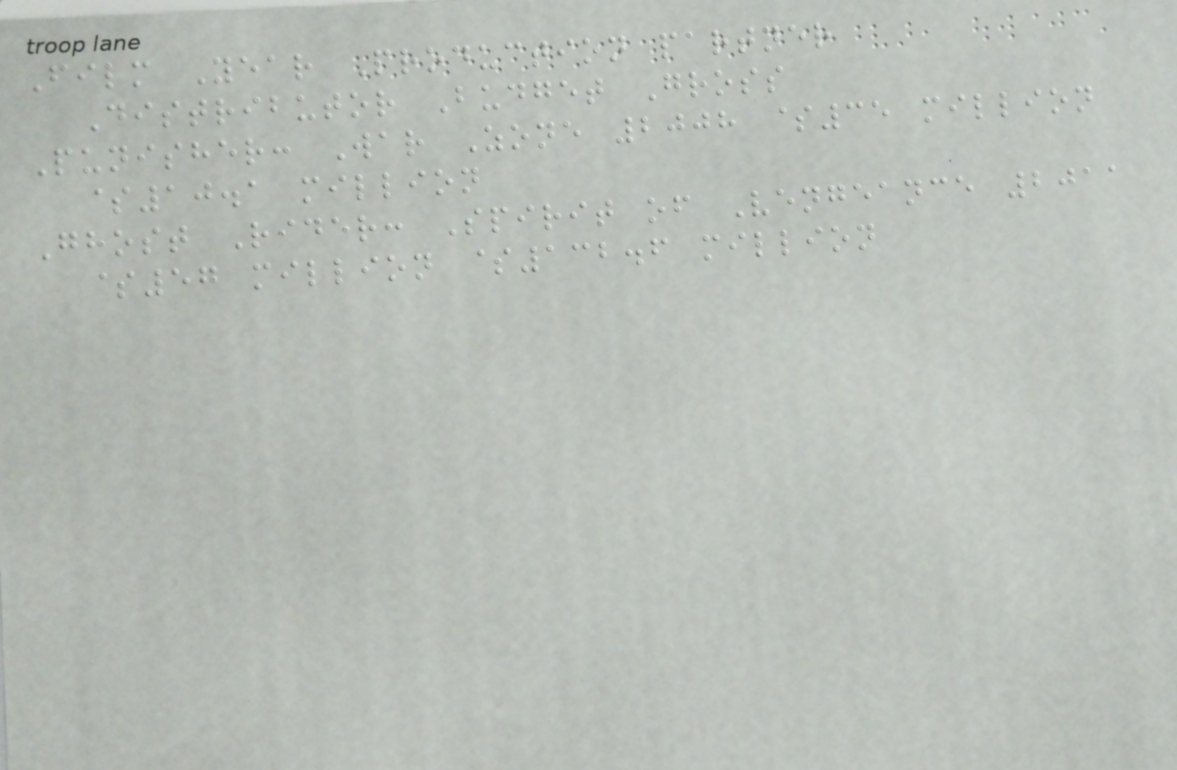Film Year Production partner
Distributor Budget Gross
Punisher: War Zone 2008 $35 million
$10.1 million
Ghost Rider: Spirit of Vengeance 2011
$57 million $132.6 million
